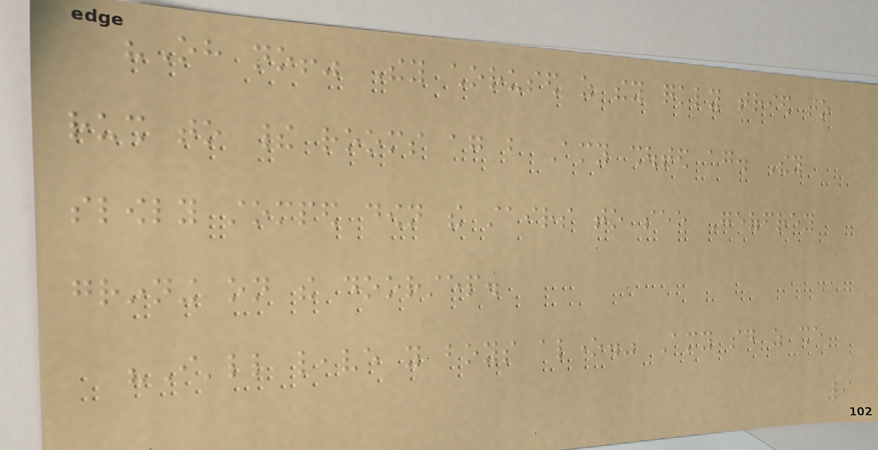"Oh no!" They chorused as they quickly tried to
rush to their rooms again but Amy shouted again. They
slowly stomped down the stairs to see Geoffrey
grinning on the doorstep.
"I'll leave you boys alone." Amy said as she
9
